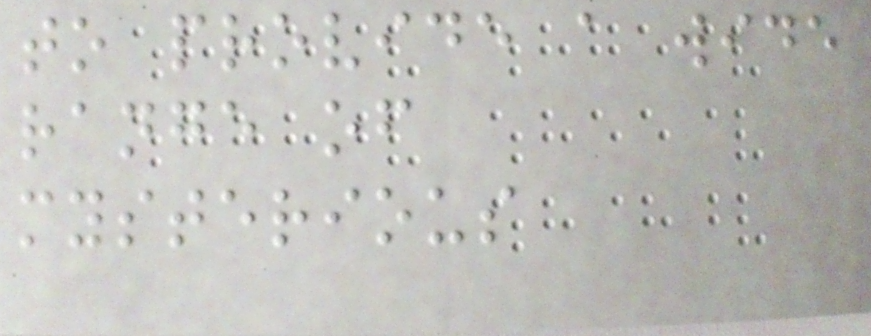to provide a wide
range of
mysterious
